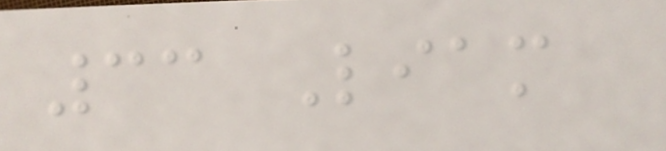33 Liam
